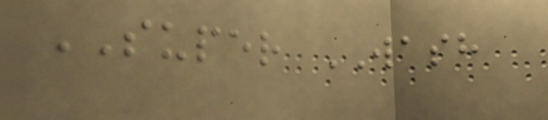SUPER WASH
